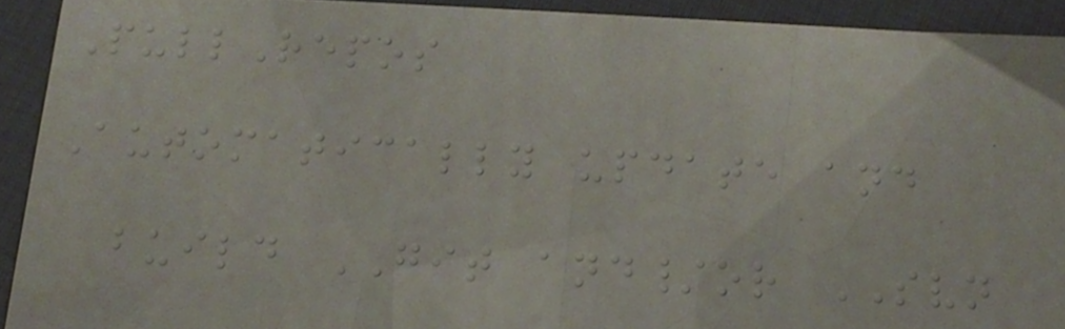PullRepos
Automatically update and
build GIT and/or SVN
